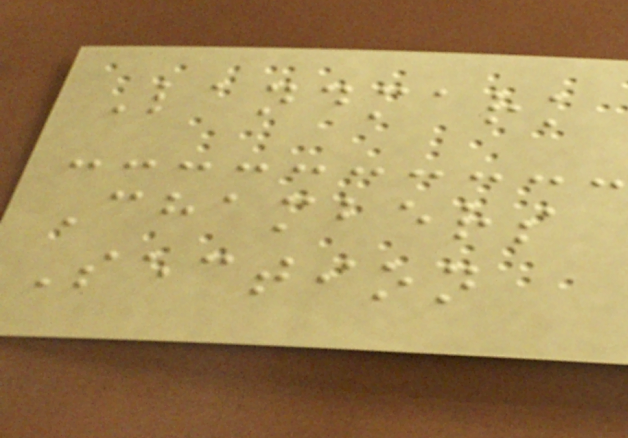Landmark
Chambers
Section
